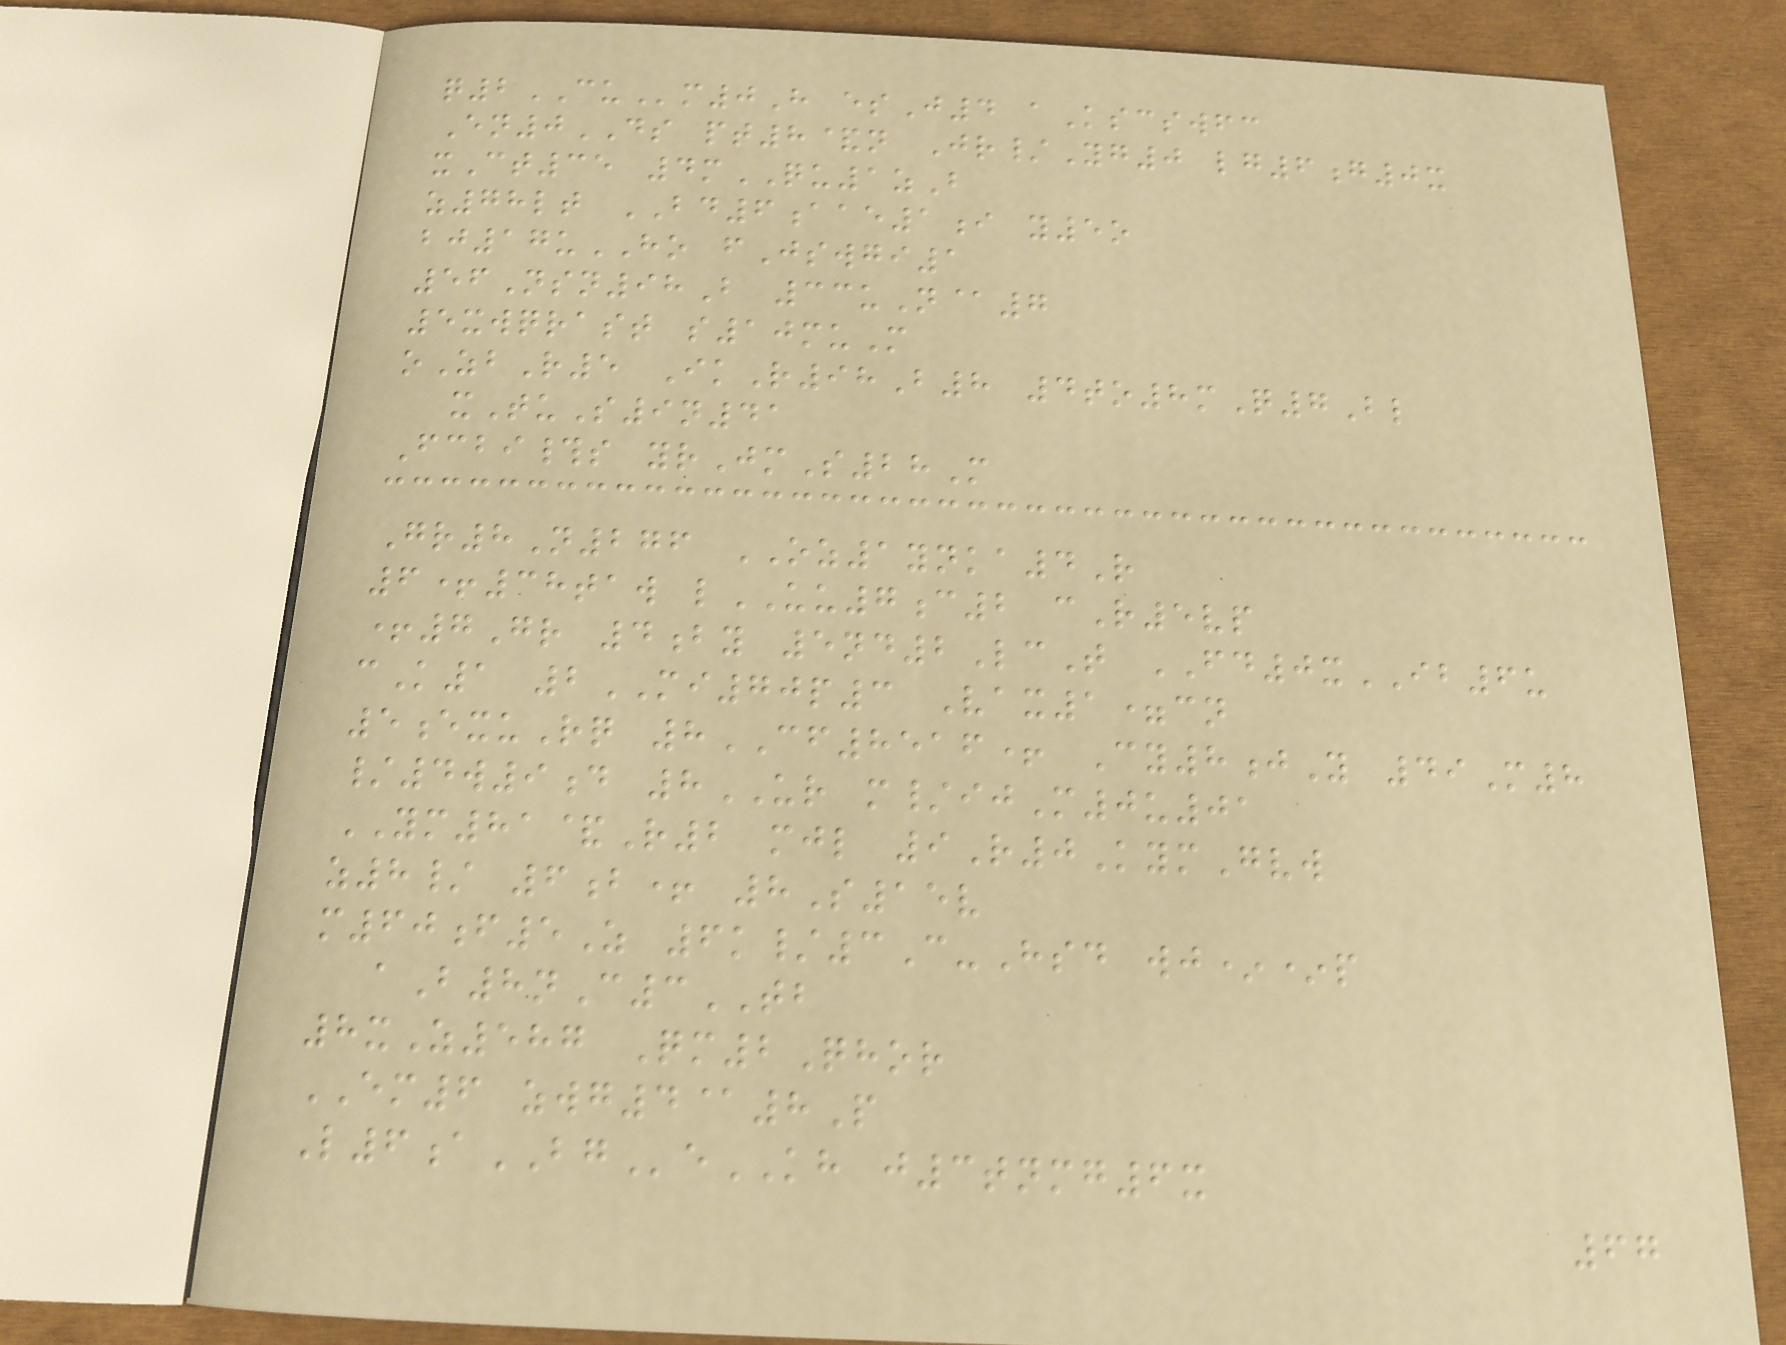q2CUm0H esJ4 aKscswfc
En0DS pt8&n Jr/Yg0 lg6g0x
xCt35 4mQU1zB
z78lt BD6aae1i y5o
bj17uHO fJswgi1
56Nsn98B 33uN@7
5xwqrast s10muM
oZbR5 IkR98B8 4to8mQ7Bl
xTuS9n41
Fcbi#s yrJmS28M
Gr8N276 OZ1ynka4R
6+38taw lUU7c2 cR5vp
+7Gr 4by 5nd2LcT FD0xIB6u
cK1 2MI70p3 Vax1=cn
5exuRq 8CF8516+ Cy8jY 49M8
/4w9d 8UR m/ijM0u01
YM81&R2 mjl 9R0KymGvw
z8/ 6b+ 8S15v
m60f5Z 6k/3C-Hsd wj**p
aB8nC3TB
8xZ587 Qm2Qhor
EM6 zwg4@8P
L6aBGeKH j3tnmg6x
67
